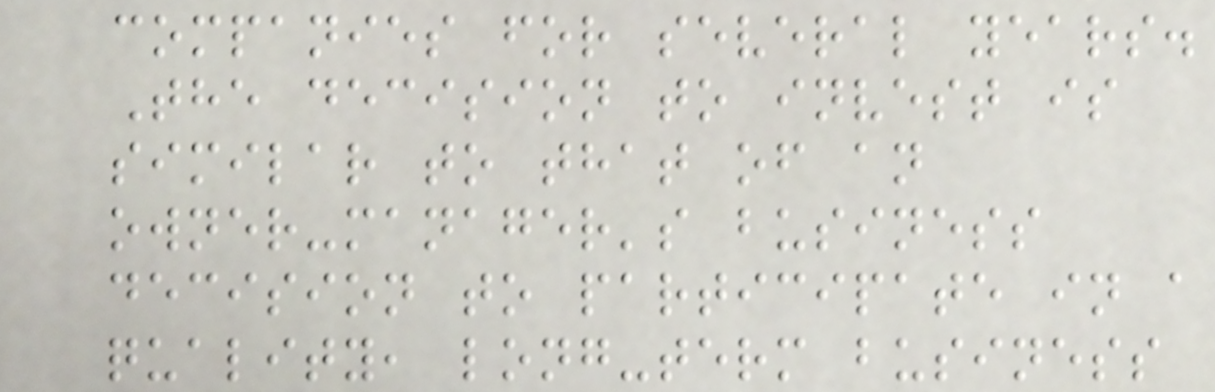companies for several years.
The decision to invest is
similar to that of an
owner-manager's business
decision to participate in a
quality, long-term business
